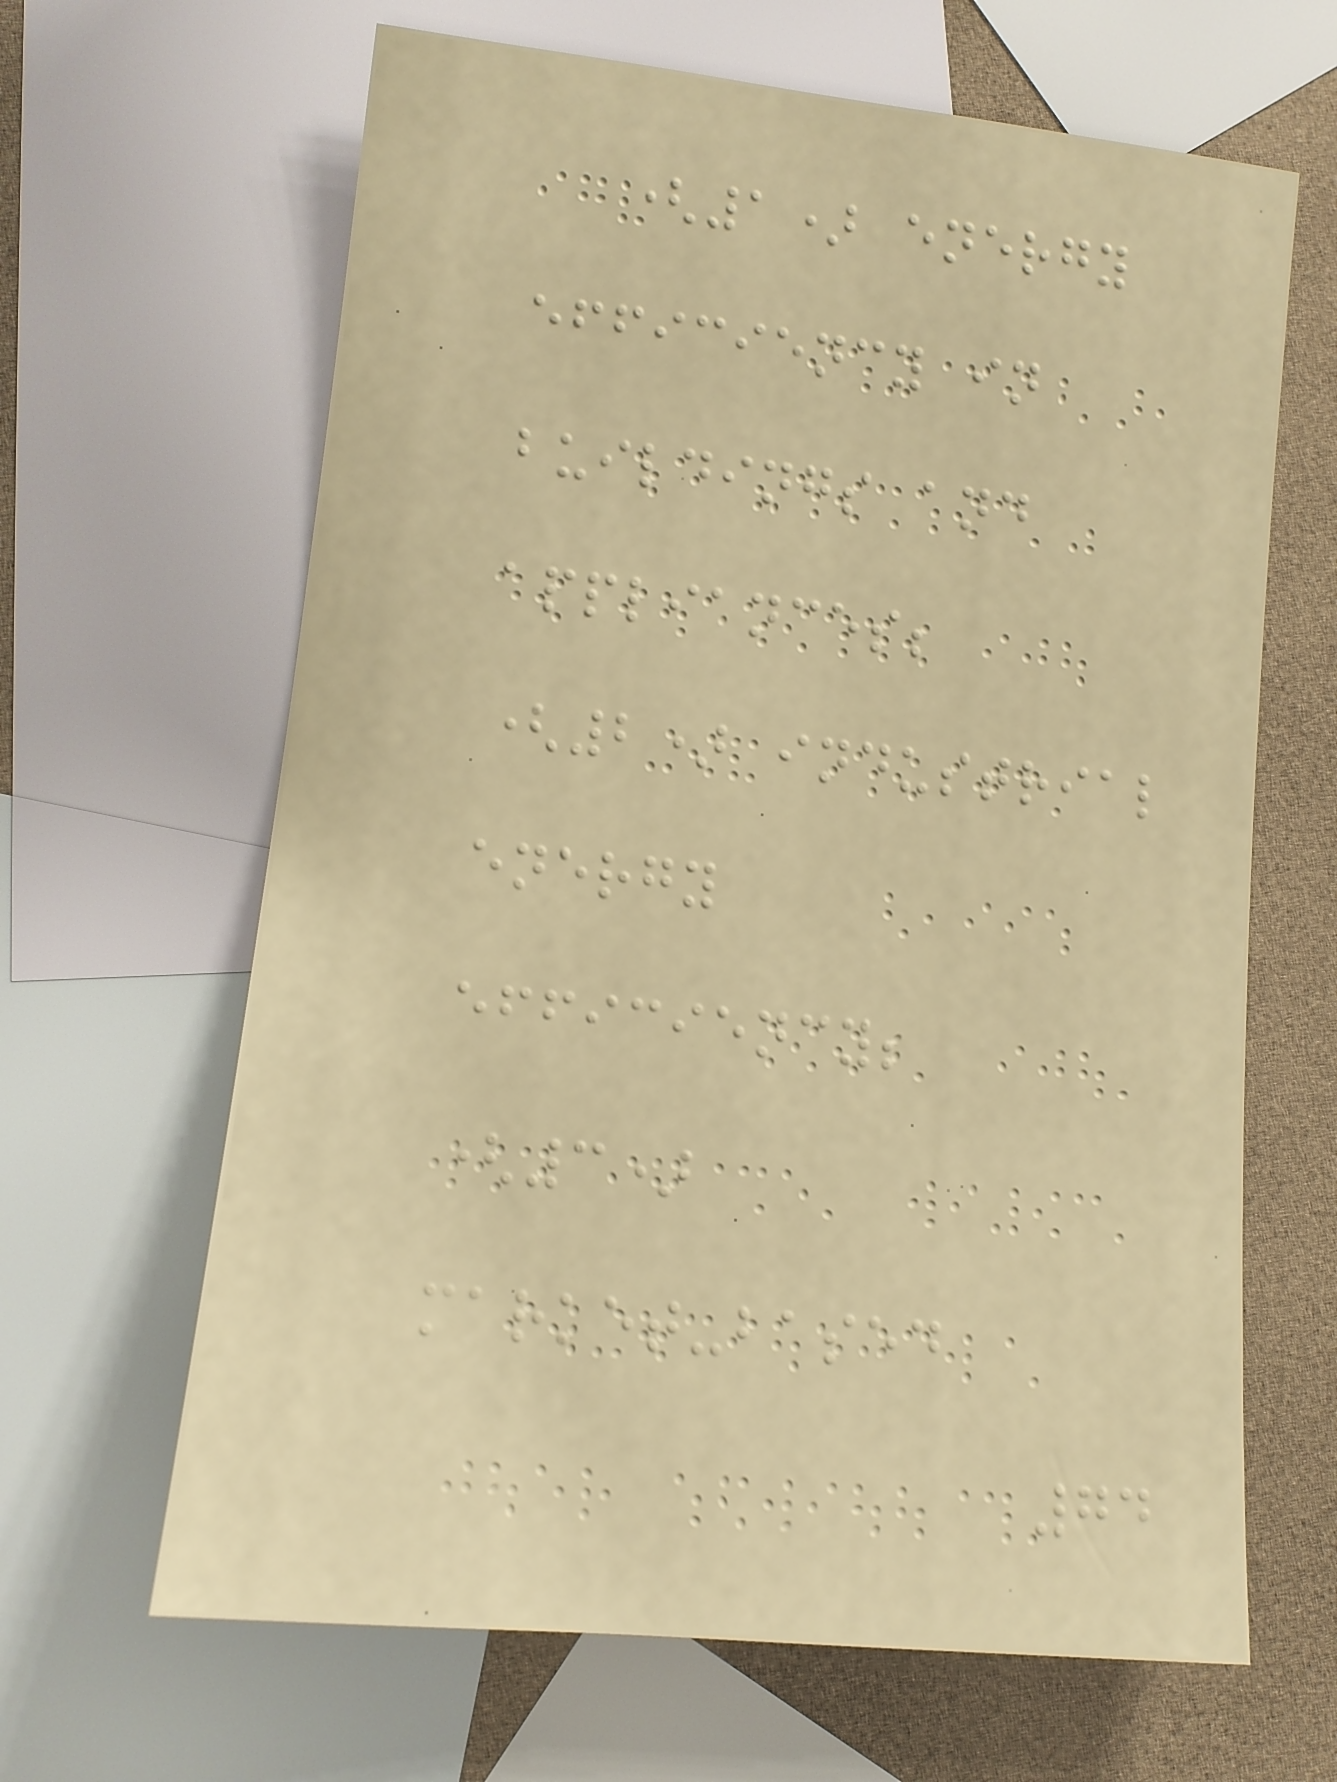(1) energy
efficiency in
buildings and
appliances;
(2) industrial
energy
efficiency;
(3)
market-based
74
